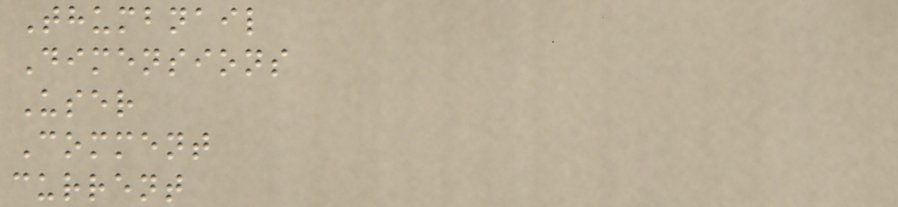Thumbnail
Dimensions
User
Comment
current
